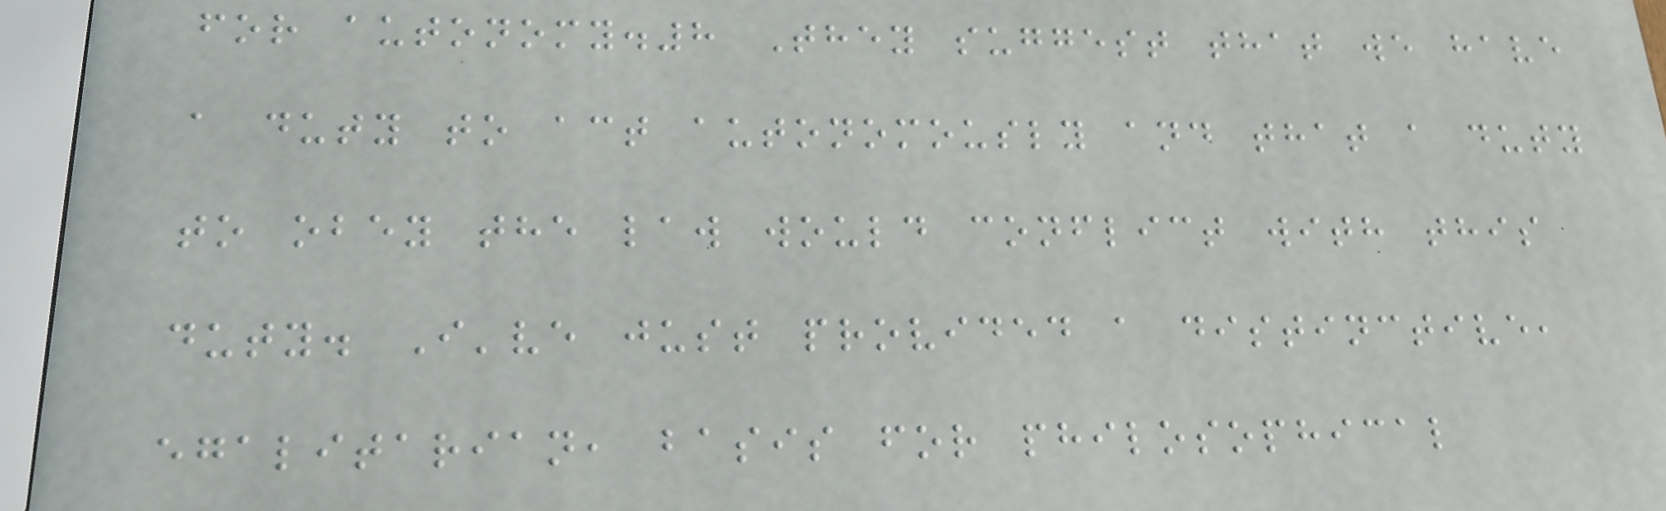for autonomy.8 They suggest that we have
a duty to act autonomously and that a duty
to obey the law would conflict with this
duty. I've just provided a distinctive,
egalitarian, basis for philosophical
